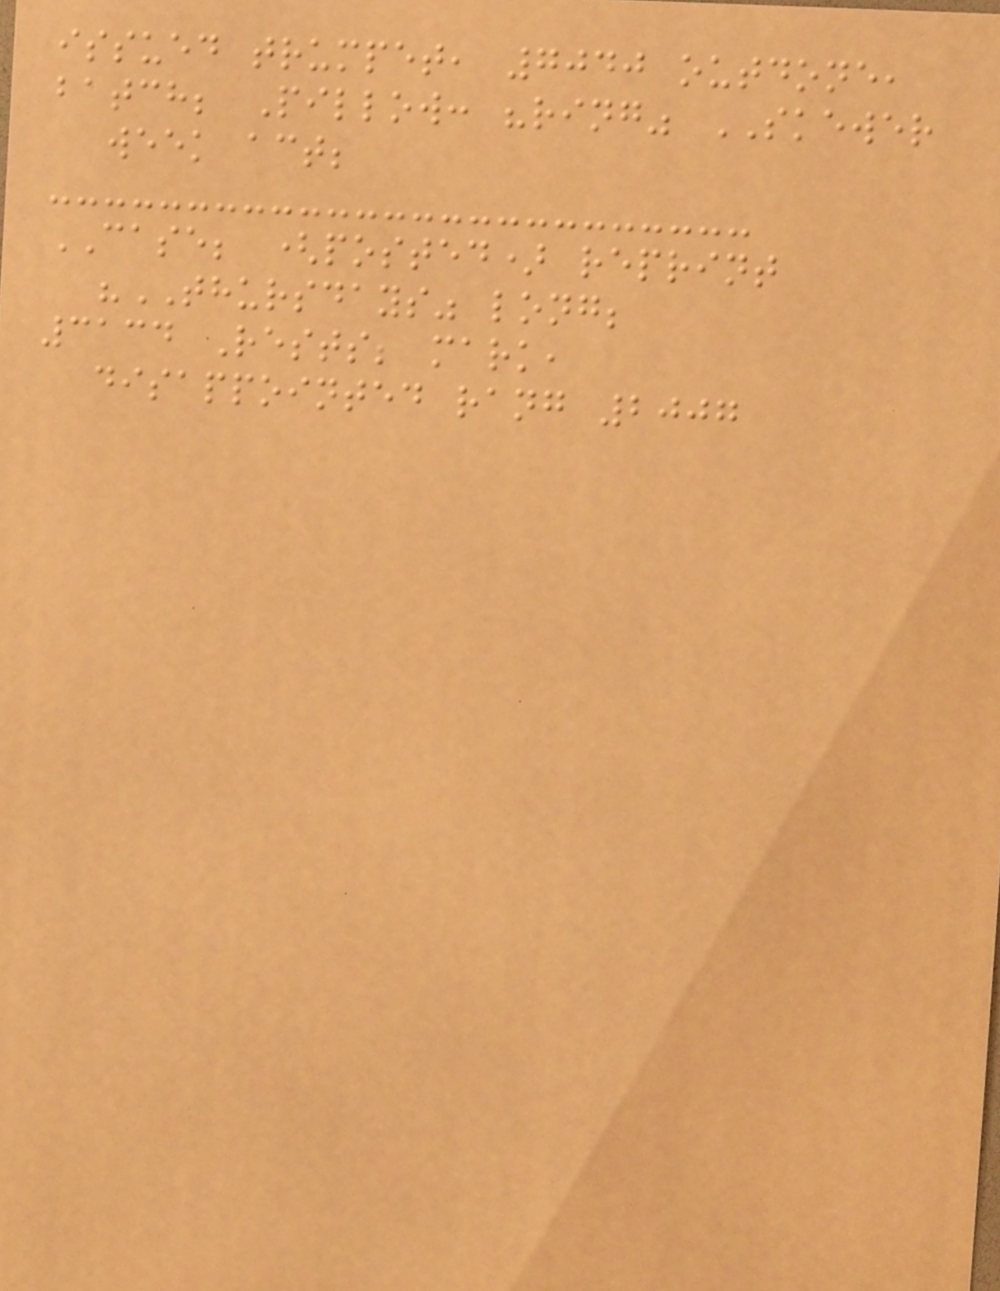issued trumpet, 7040 outdone,
batch; Pillow: "ring" SKEWER
week act;
CASE; (posted) reprint
"THURSDAYS" long;
3134 Rests; mark,
disappointed rang 2007
